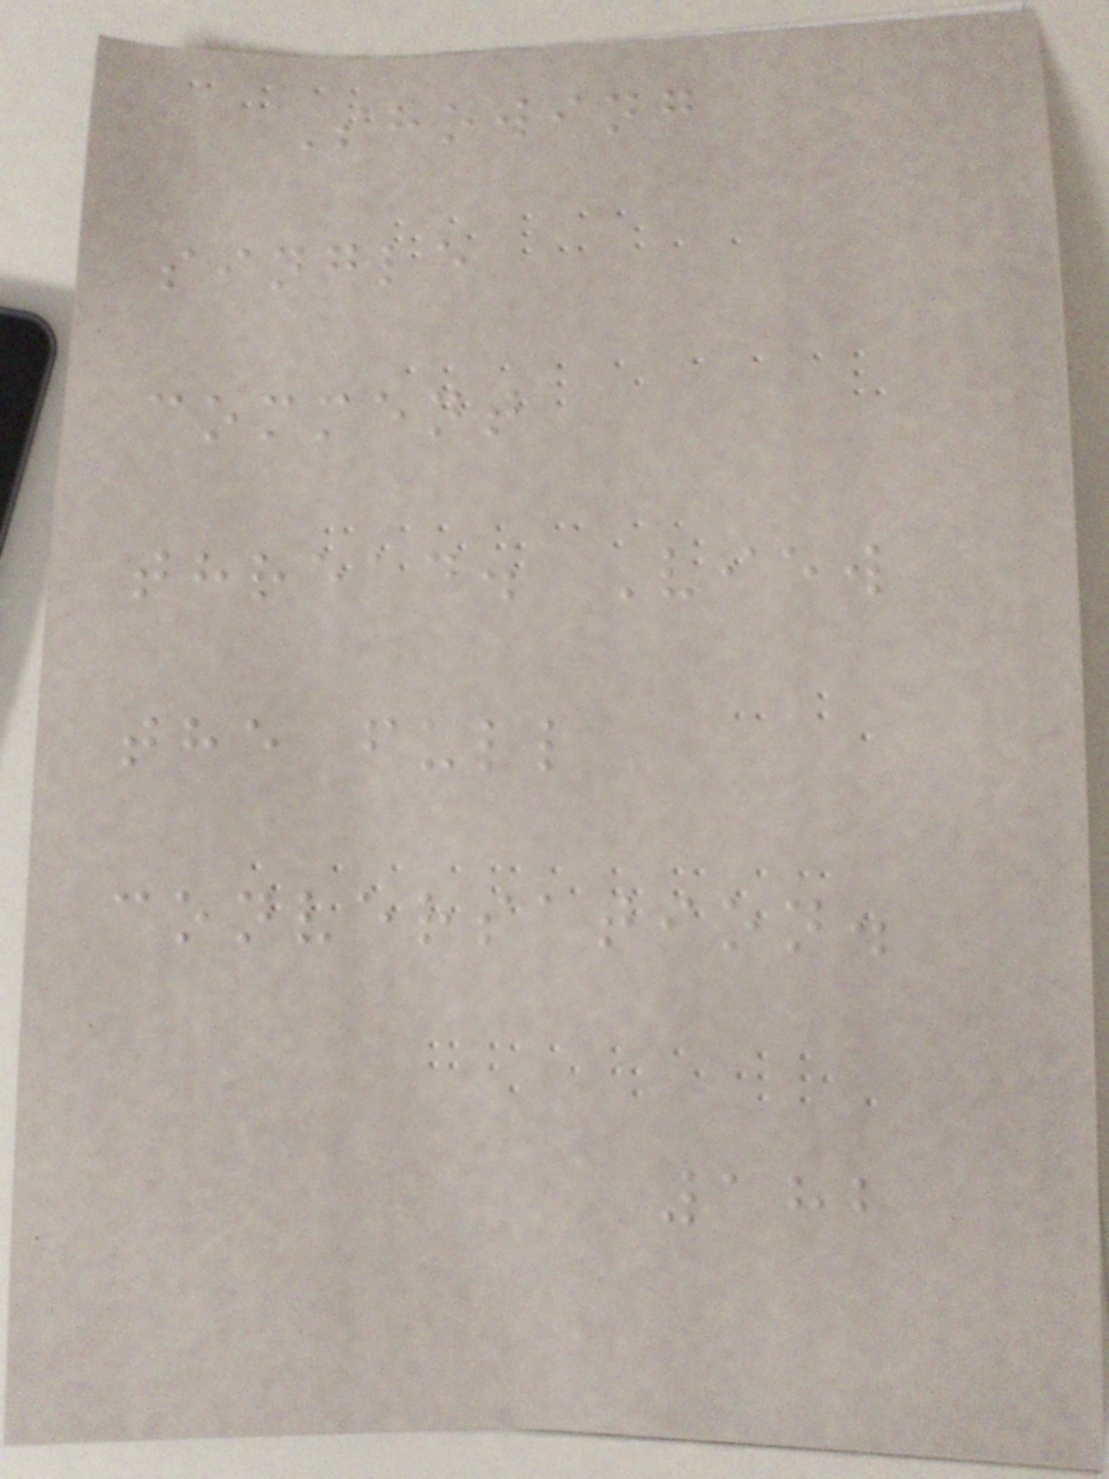Showing
single
comment
thread. View
the full
conversation.
182
